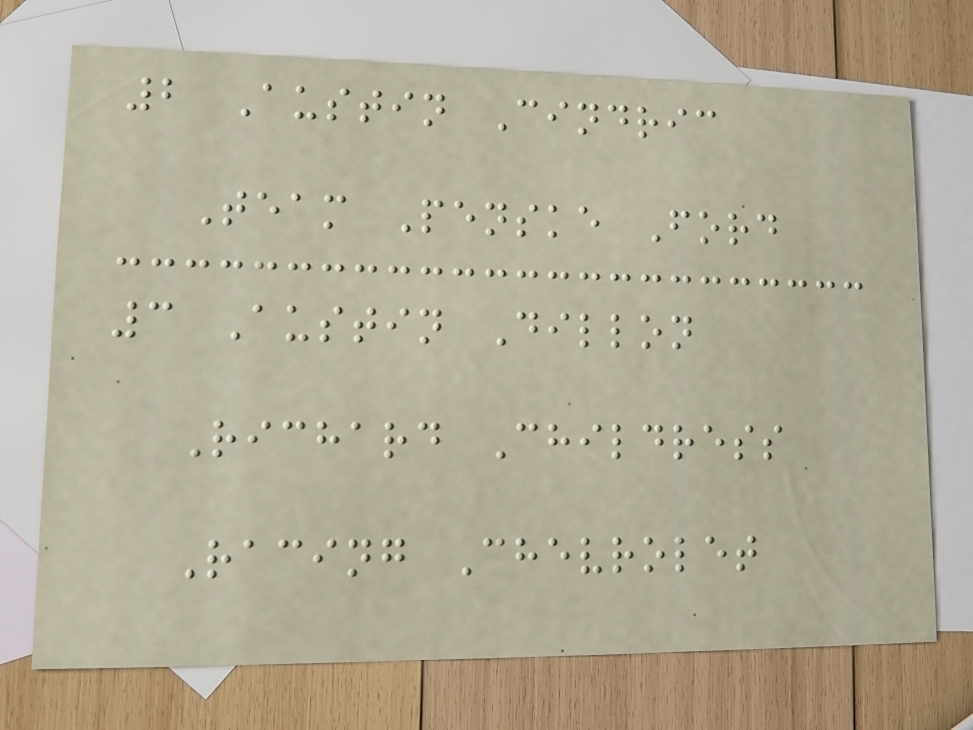2 Austin Cindric
Team Penske Ford
3 Austin Dillon
Richard Childress
Racing Chevrolet
